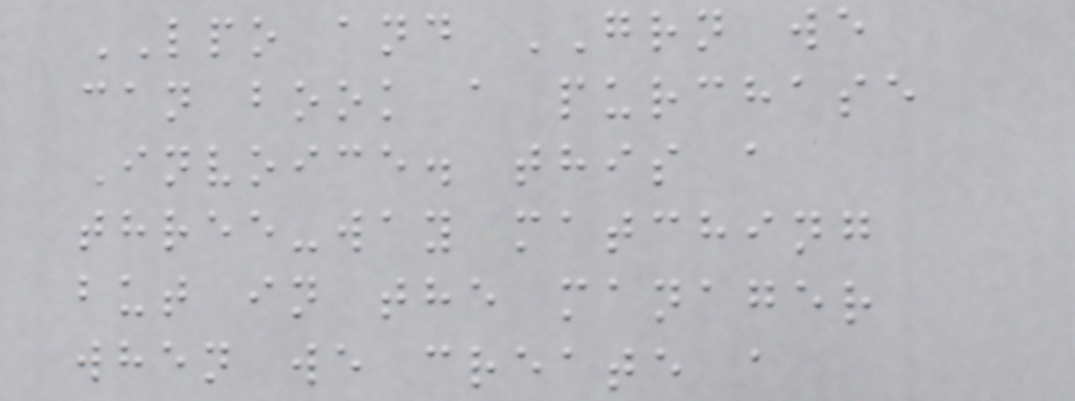LPO and GRN we
can book a purchase
Invoice. this a
three-way matching
but in the manager
when we create a
